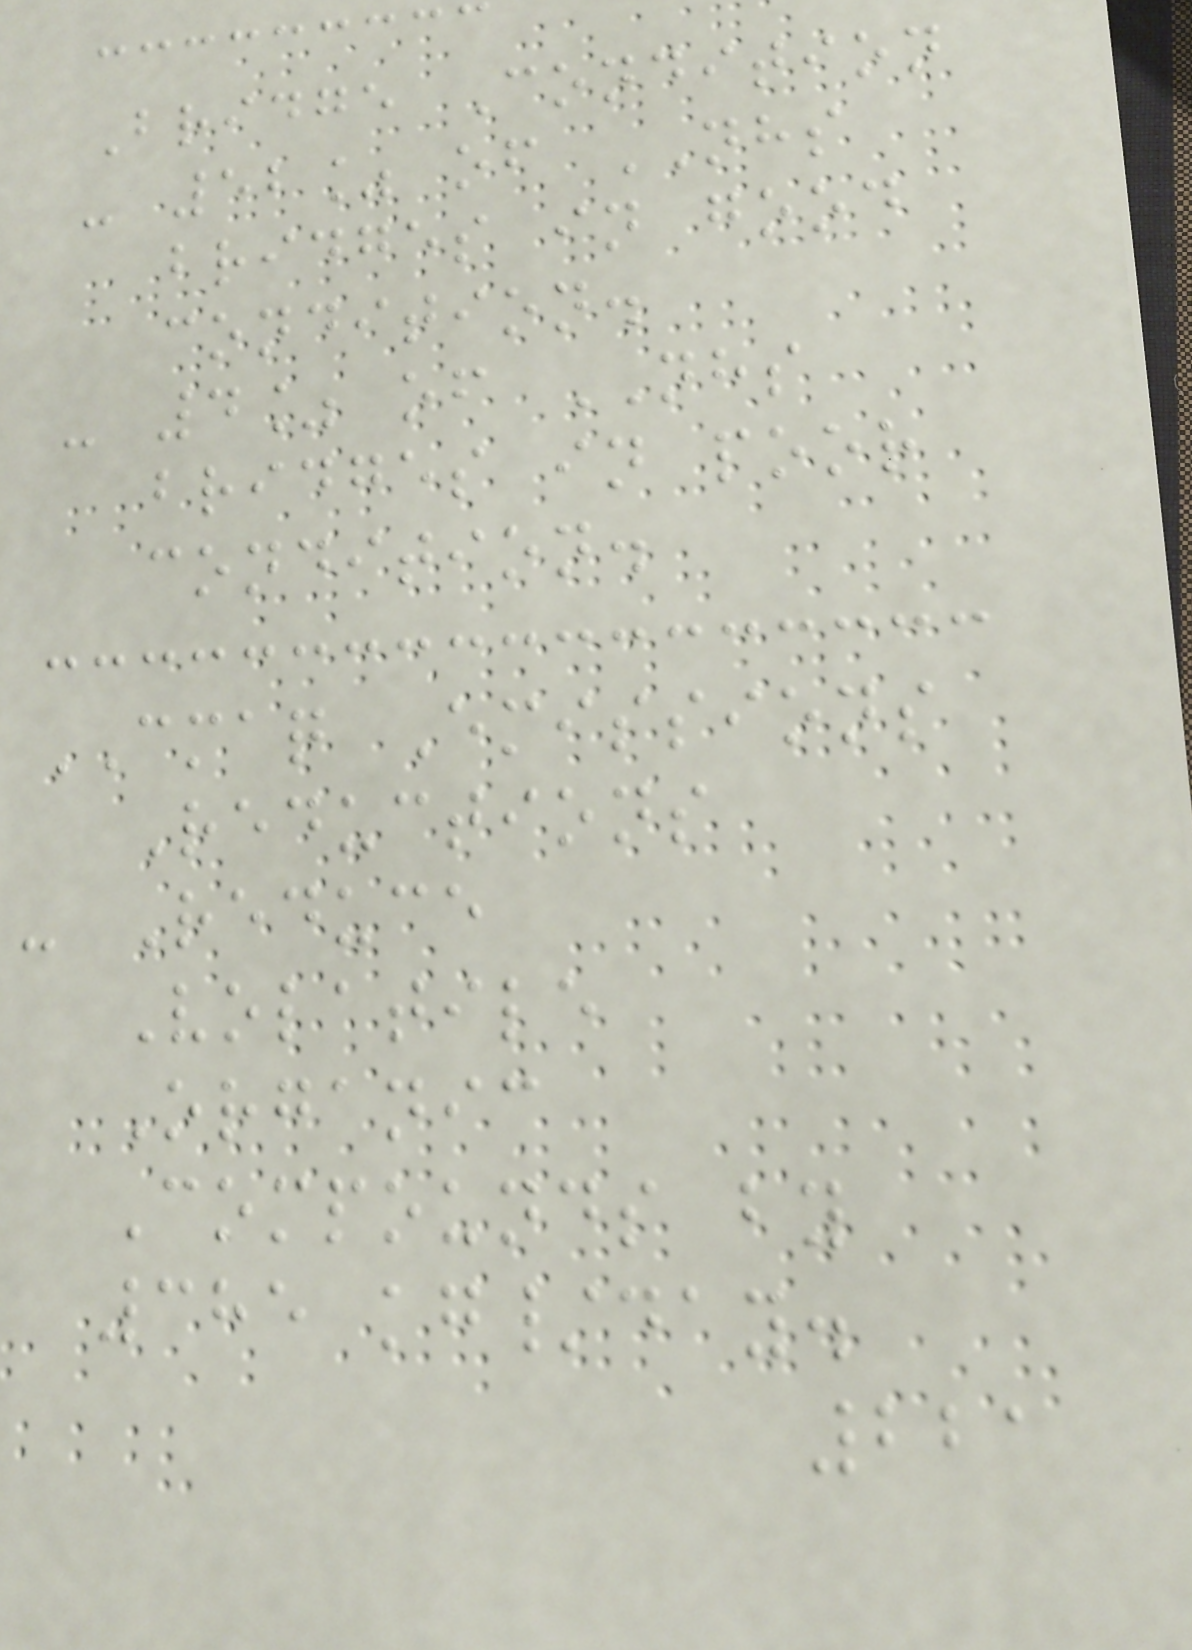Bridge Condition
- 52% of NHS
bridges in good
condition.
- 4% of NHS
bridges in poor
condition.
CMAQ Emissions
Reductions
- Reduce
Volatile
Organic
Compounds by
385 kg/day.
221
